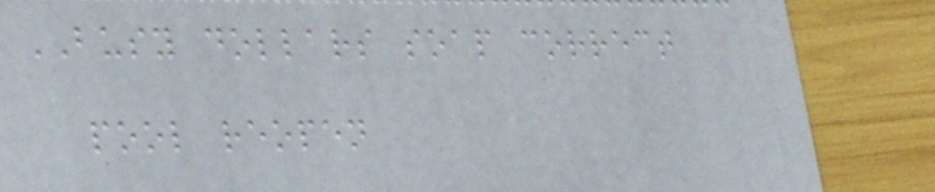BUSY dollars soap correct
pool reopen
